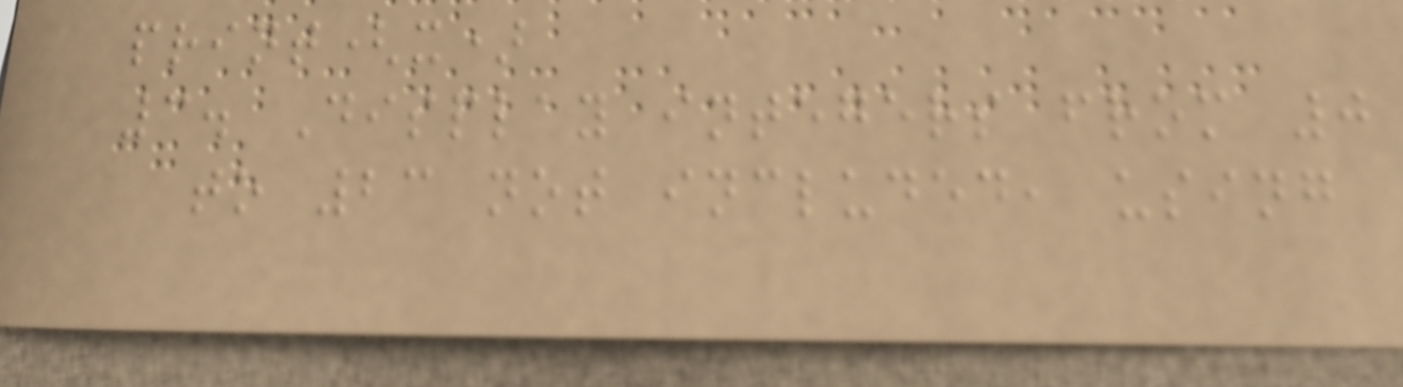print(x)
3. Display integers from 0
to 23 not included, using
